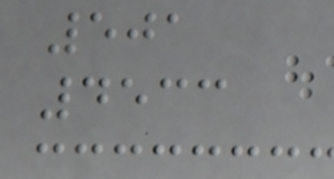501
4533
